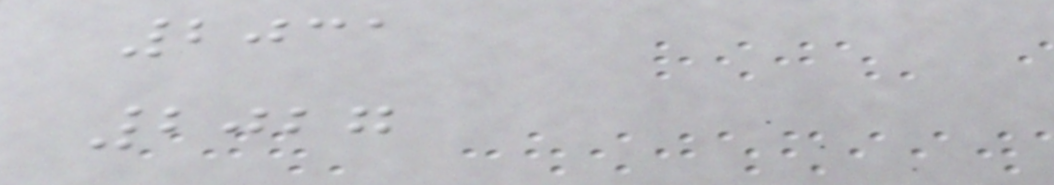2031
2027
